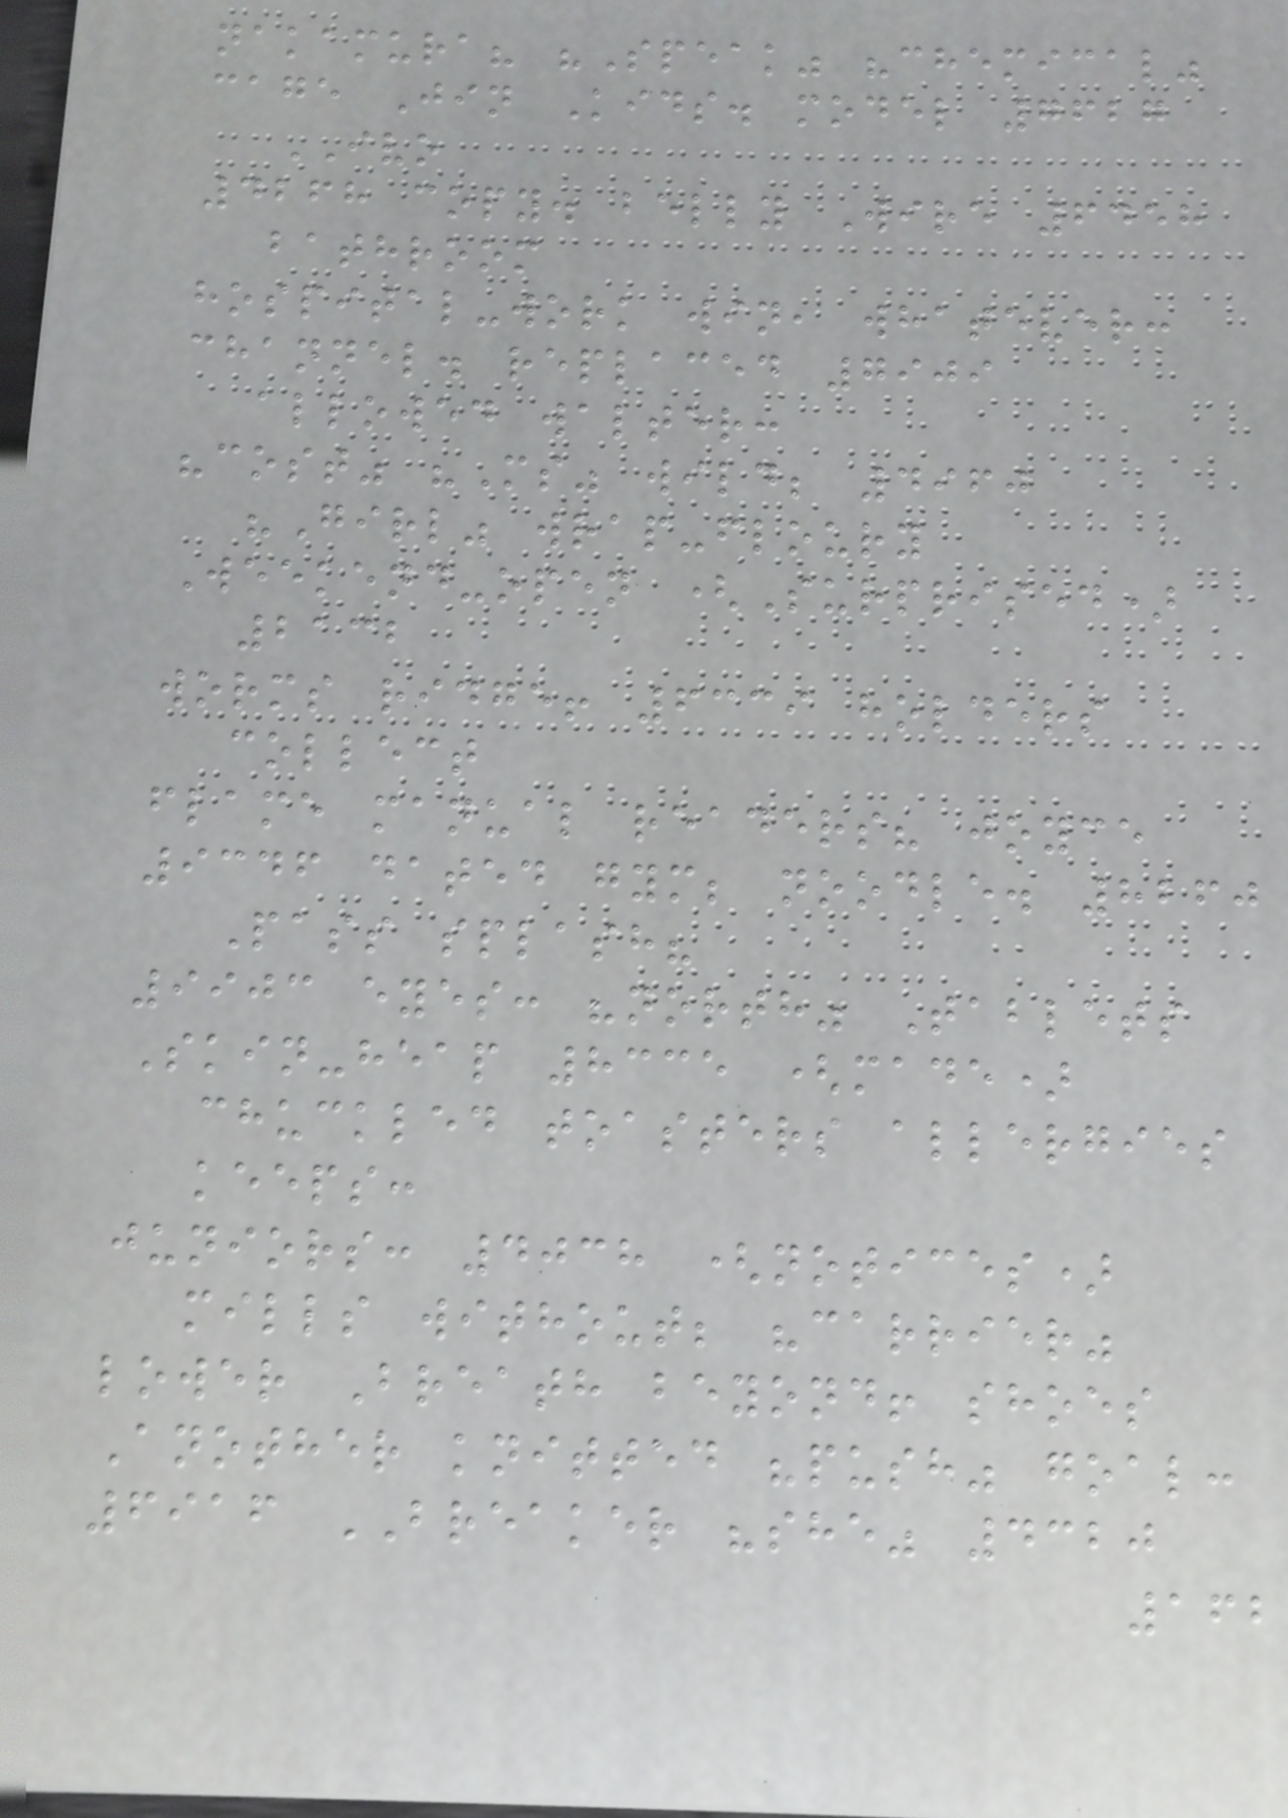nakamura? "Speak" "chemical"
cage Jin Kids. model 7627
IVO
4268 copy. belly Wire 6458
bathroom
hospital-work win, whatever:
channel. replaced 7909
allowed walter:
"cost" "Ms" wild; 4960
"Girl" wrap-floury
Weekend-open (Surprised)
2132
worms ridge! 6339 holders
collect
flame manual readers? joyce
9346 dated gym; noodle. 8260
Pass splash?
9903 eyes: "north" Tablets
Skin-heap 8335 (made)
chuckled toasters allergies
keeps:
juniors: 4038 (notices)
mills without; "carrier"
lower Breath beyond! shoes
Another knitted "push" goal:
6916 BREAKER "she" 4320
162
